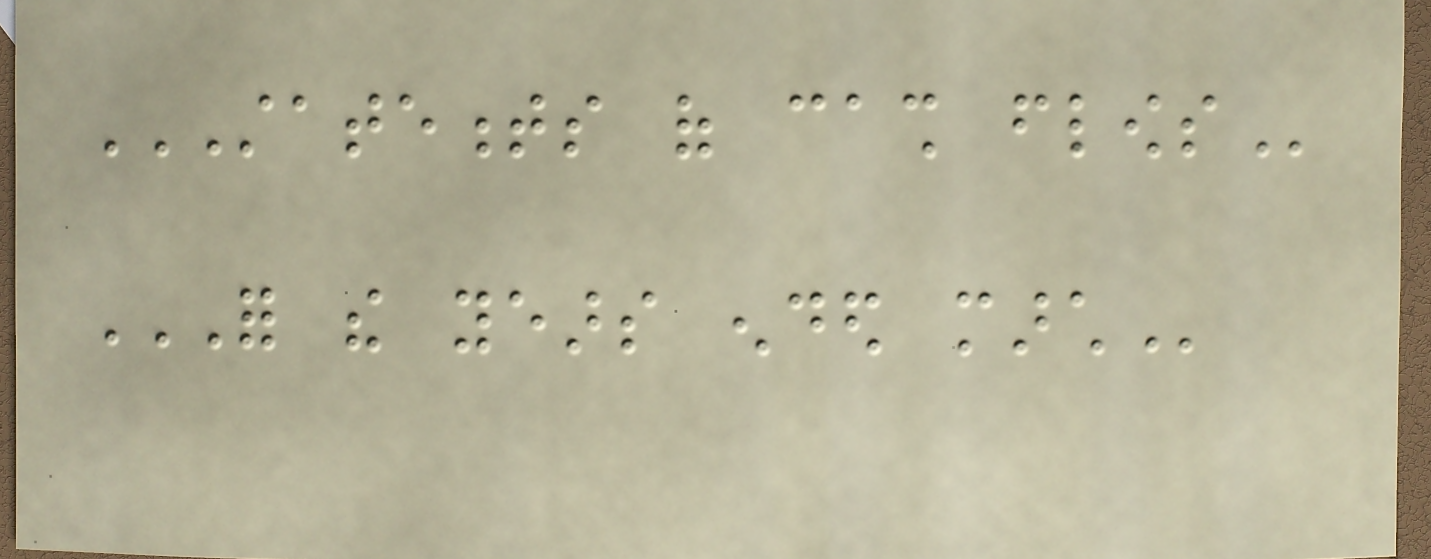STATEMENTS OF CASH FLOWS
FOR THE YEARS ENDED MARCH
